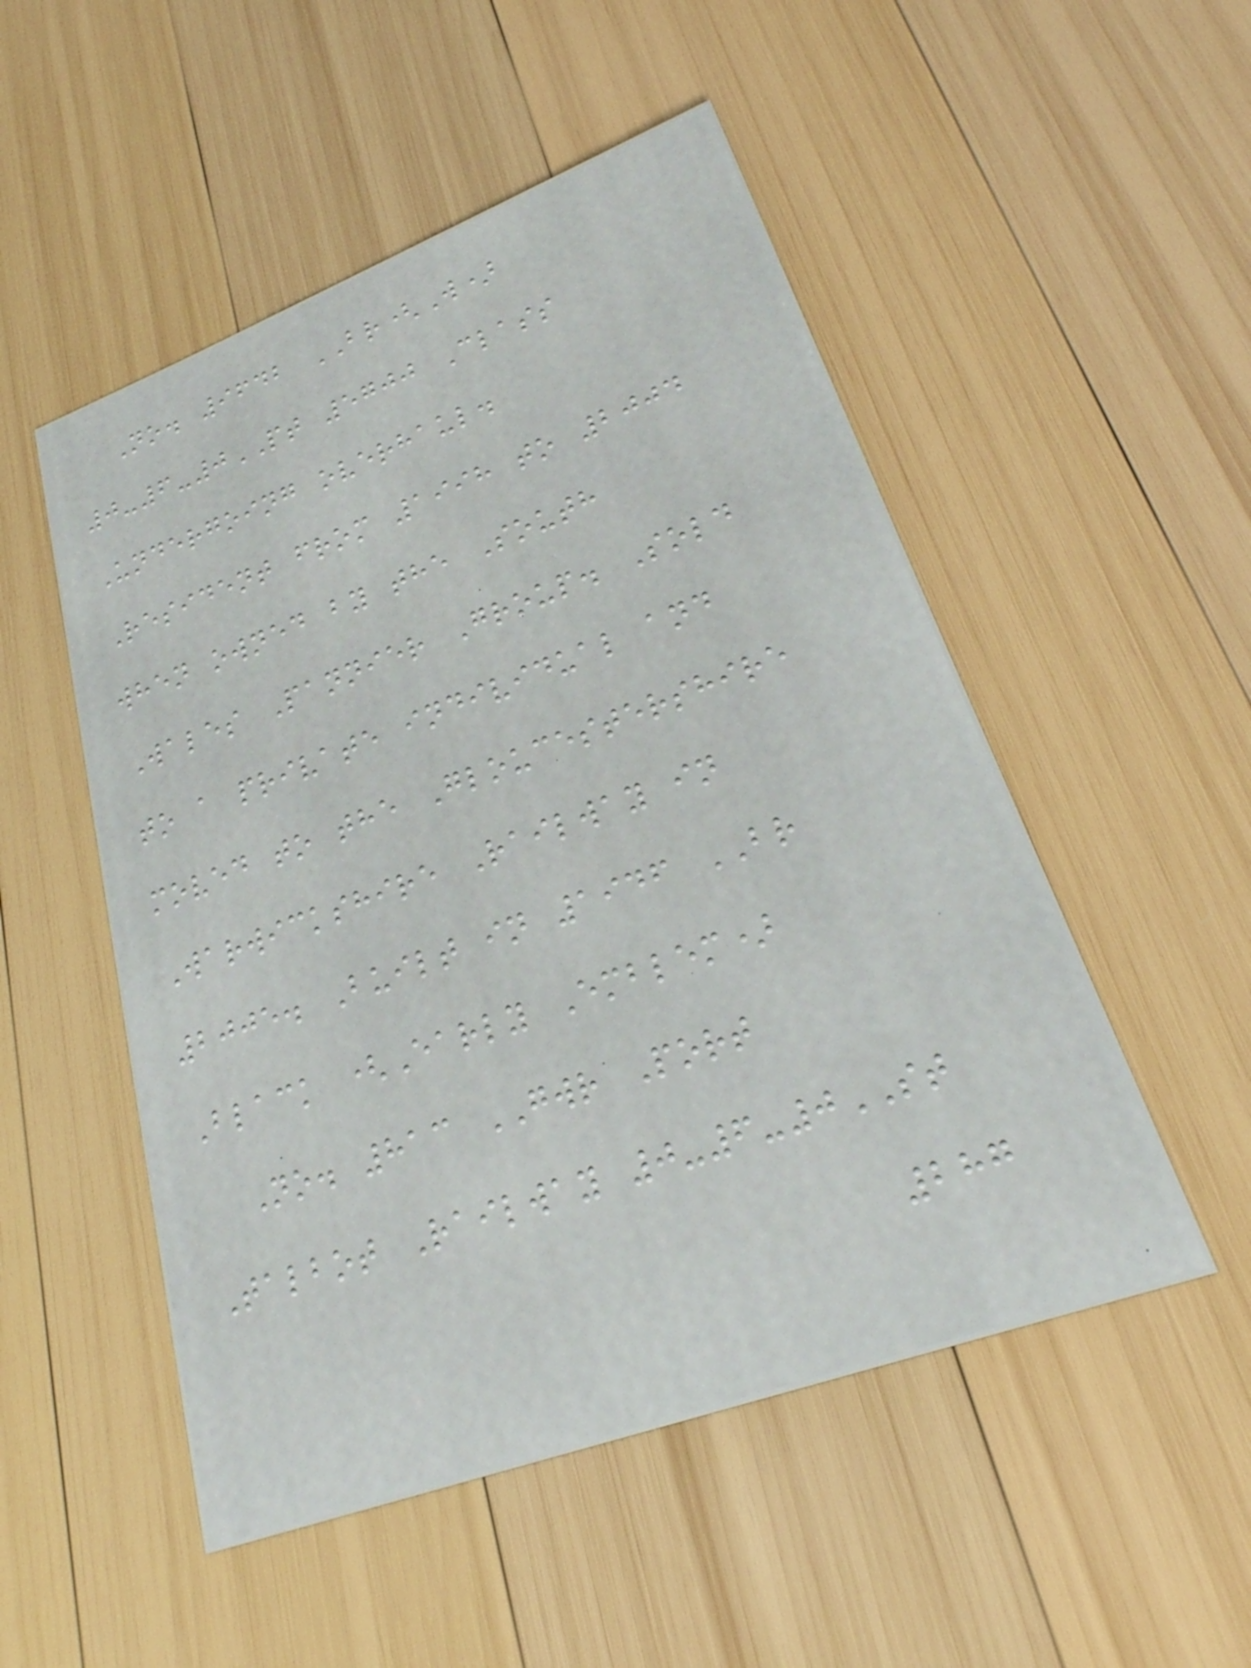No. 9642 BR(W)
0-6-0PT 5700 Class
Undergoing overhaul.
Resident from 1998 to 2004
when owned by the South
Wales Pannier Group. Sold
to a private individual and
moved to the Gloucestershire
Warwickshire Railway in
2005. Built in 1946 BR
Black (Early Emblem)
No. 813 GWR Port
Talbot Railway 0-6-0ST
287
